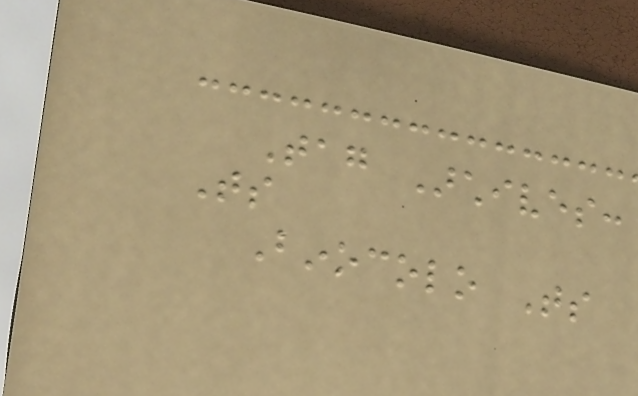Tag Archives:
Ts
Binocolo Ts
